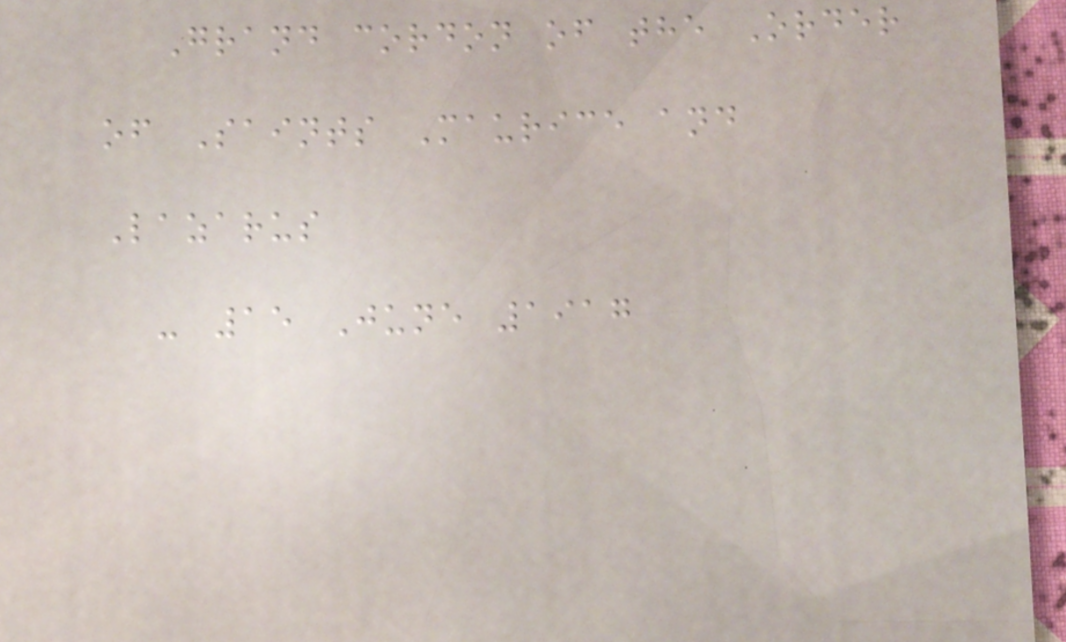Grand cordon of the Order
of Saints Maurice and
Lazarus
- 15 June 1917
